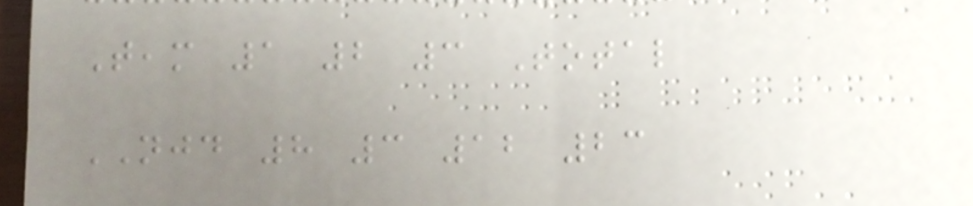Team 1 2 3 Total
NJD 8 3 12 23
